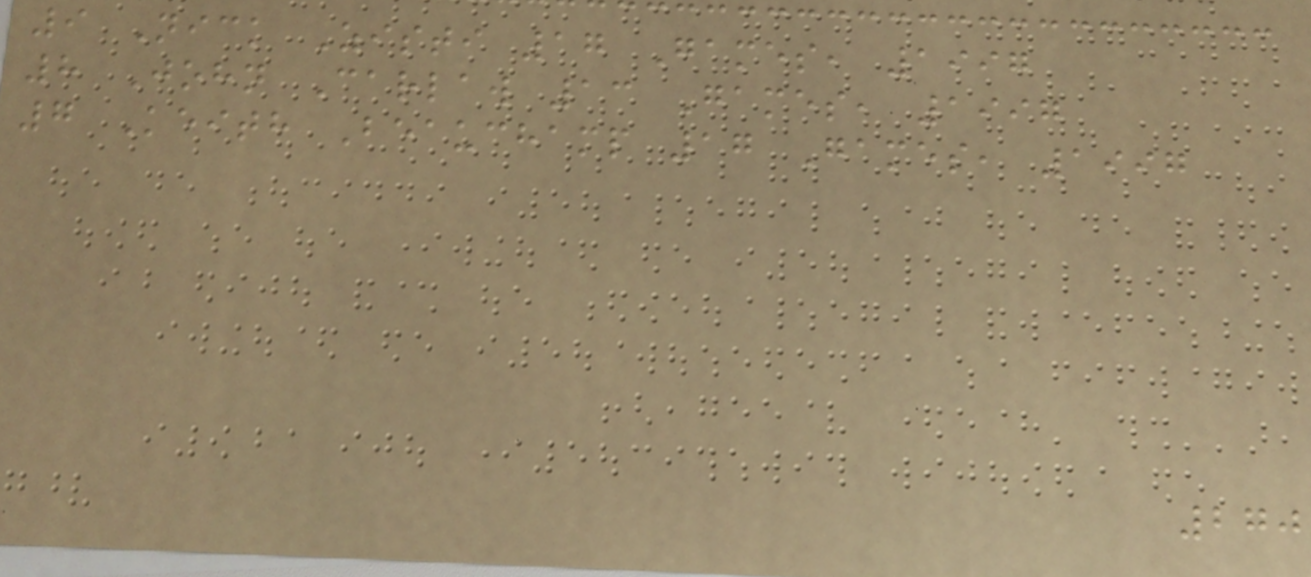9 Nick Zisti 17 Games, 1997
8 John Carlaw 13 Games, 1997
7 Keith Beauchamp 17 Games, 1997
270
